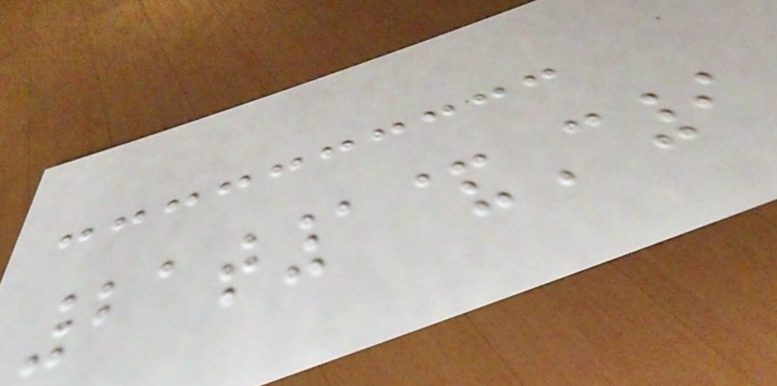21t1&C9
